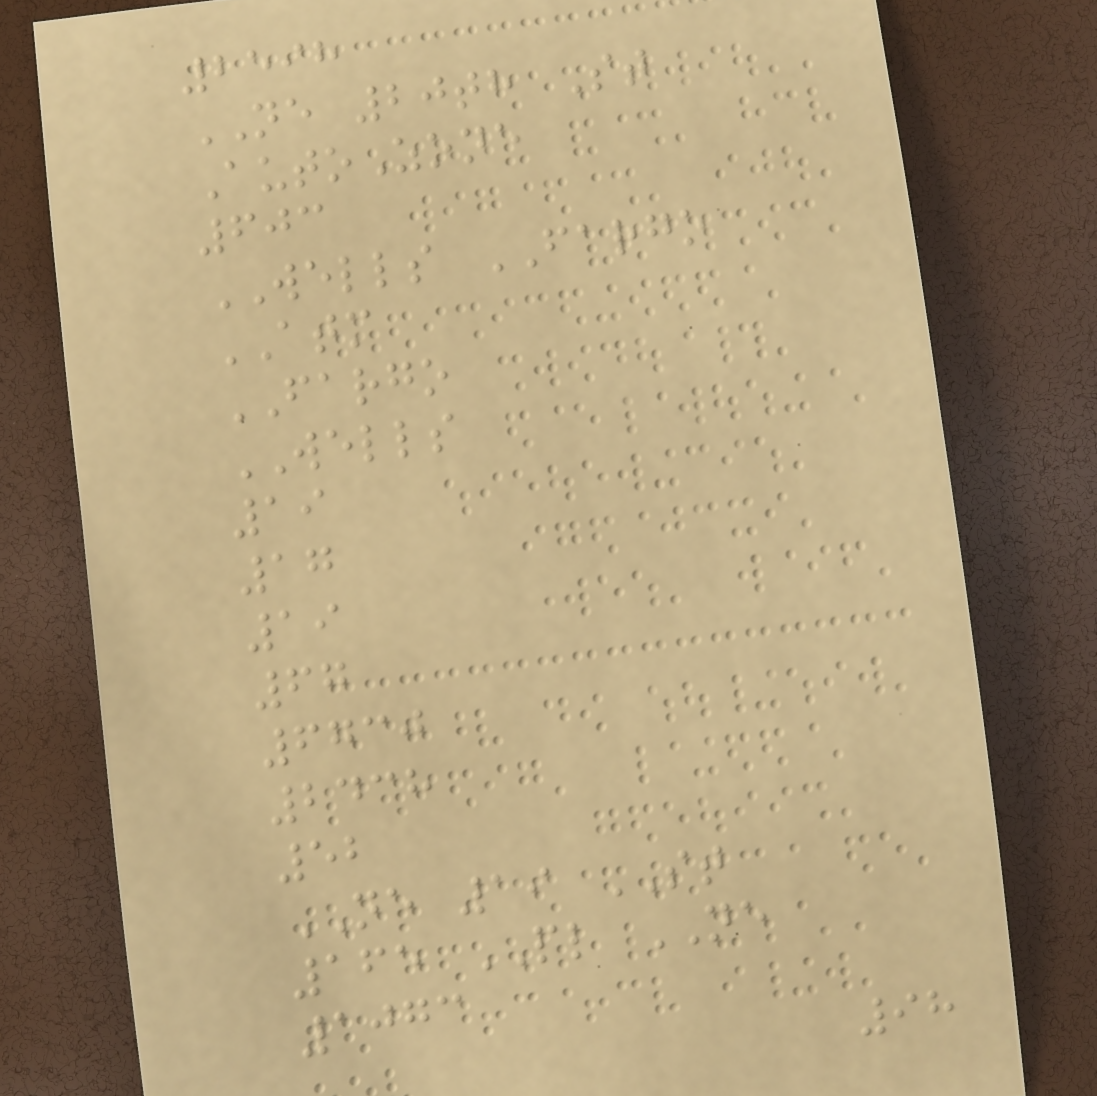2598
NE 20th St
AutoZone
603
WELLS FARGO
ATM
FARGO
WELLS
19
17
19
67
6730
2438
52
NE 19 ST
165 PL NE
1073
98
